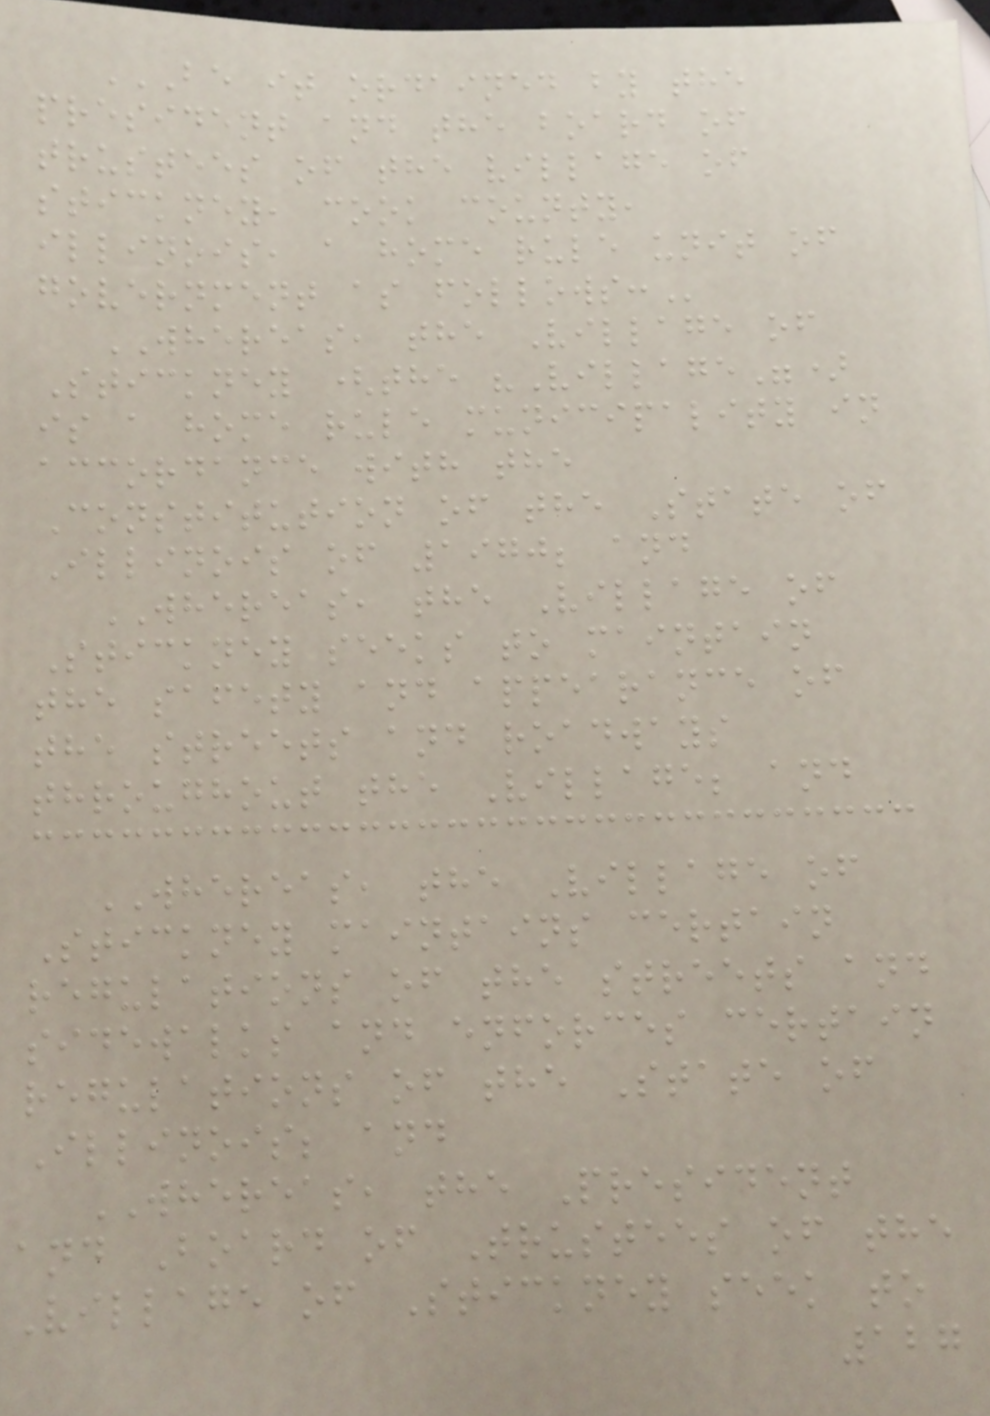BE IT ORDAINED BY THE
PRESIDENT AND THE BOARD OF
TRUSTEES OF THE VILLAGE OF
STICKNEY, COOK COUNTY,
ILLINOIS, A HOME RULE UNIT OF
GOVERNMENT AS FOLLOWS:
WHEREAS, the Village of
Stickney (the "Village")
is a home rule municipality in
accordance with the
Constitution of the State of
Illinois of 1970; and
WHEREAS, the Village of
Stickney seeks to maintain
the safety and appearance of
the streets and roadways
throughout the Village; and
WHEREAS, the Village of
Stickney maintains certain
regulations of the streets and
sidewalks and enforces certain
regulations of the State of
Illinois; and
WHEREAS, the President
and Board of Trustees of the
Village of Stickney seek to
127
